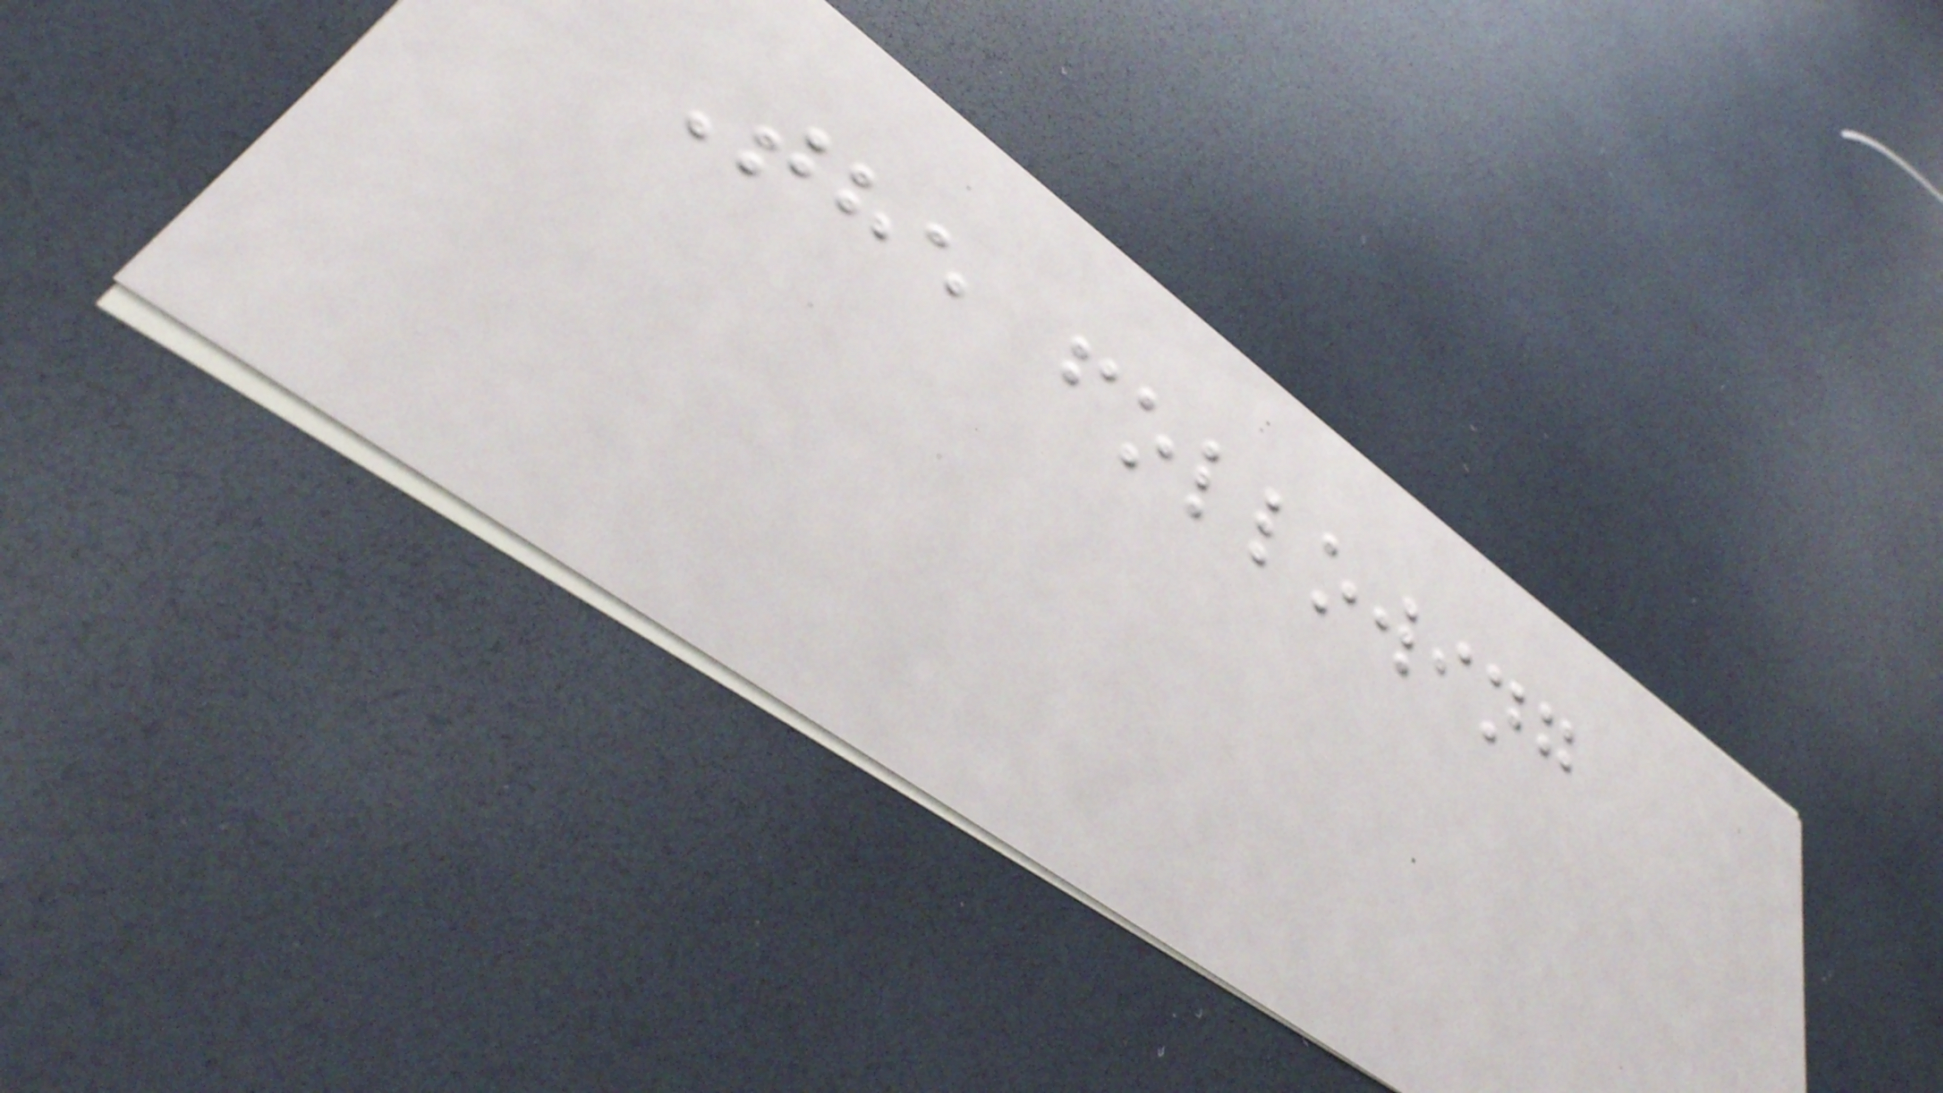The following
